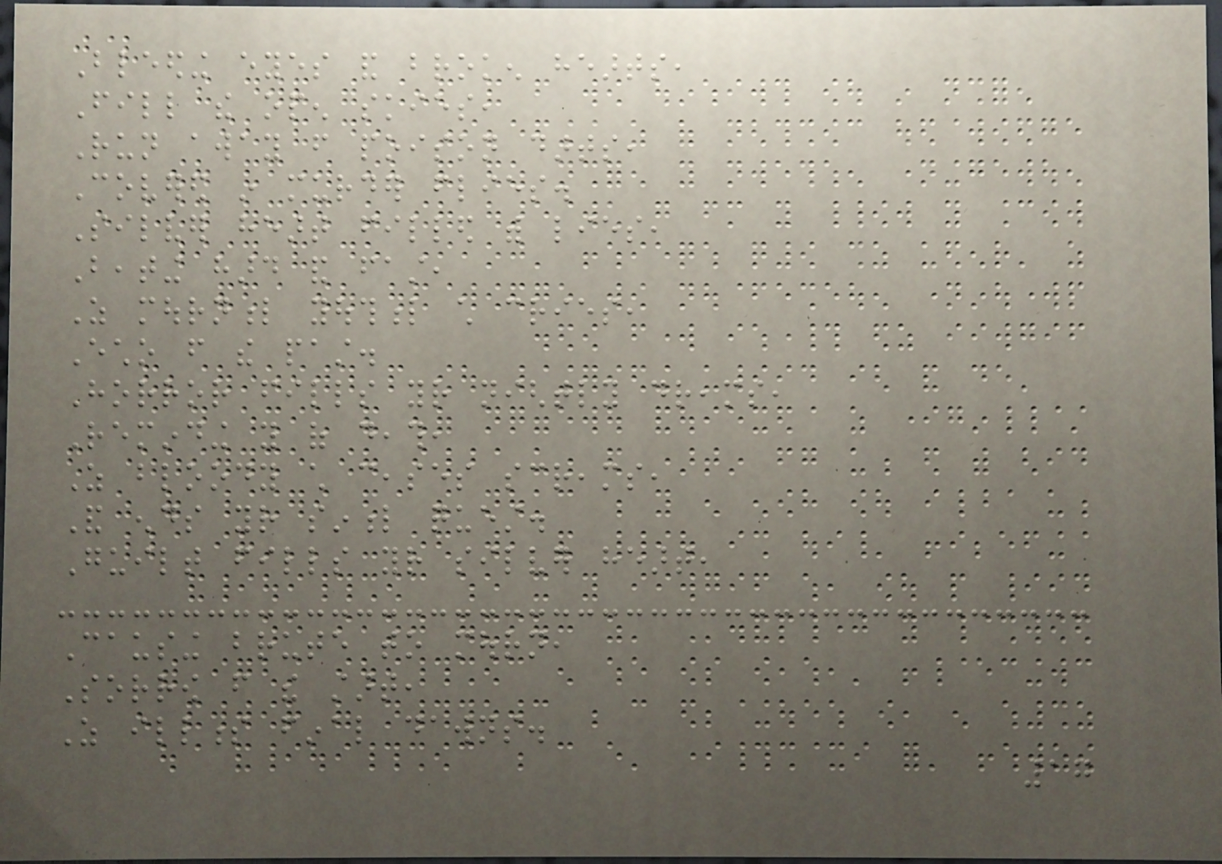Bleeding eyes and broken hearts,
Fill the open skies,
Run away from poison darts,
Covered in murder flies.
Silver heart filled with lies,
Beating hard and fast,
As mournful youthful child cries,
Echo from the past.
Horror fills your nightly dreams,
Reminding you of death,
As bloody child ceases screams,
And ends your sinful quest.
Guilt fills your silver heart,
Causing brute to mourn,
Sorrow from the start,
As illness final dawns.
17
